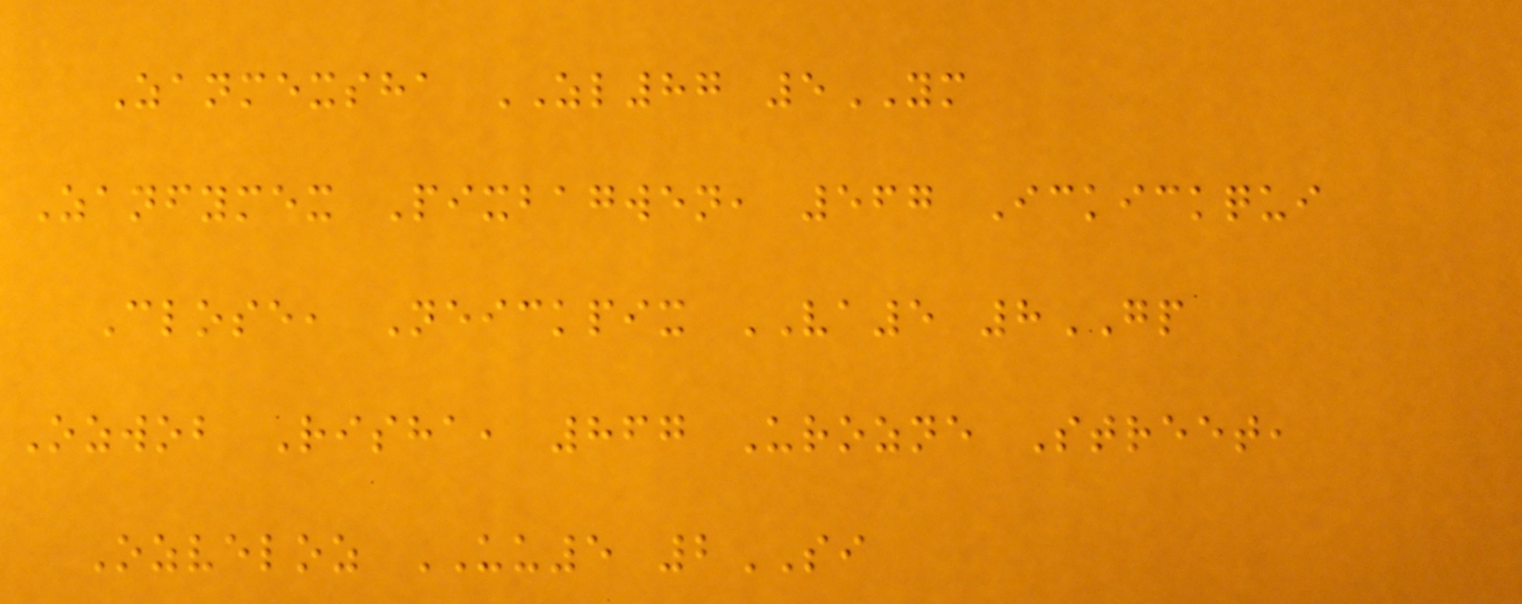Zanmexsha ZL87 5YM
Zanfymex Pixbagwen, 567 Ickickqui
Close, Neickpix VA5 8GP
Ozwob Risha, 867 Urozne Street,
Ozveloz UU5 2SI
